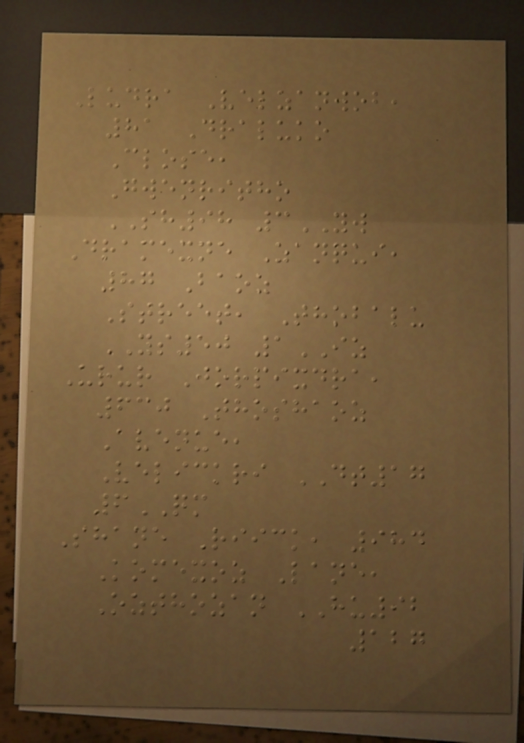Ludra Velzanwob,
81 Draluko
Close,
Gwenritho
SH98 3YW
Dramexne Zanqui,
87 Baoz
Street, Thobalu
YS50 1IZ
Urur Jorpixdra,
630 Thoshaoz
Avenue,
Velickri DT17
6QM
Shane Riick, 984
Komexoz Lane,
Ozthozan HU92
127
